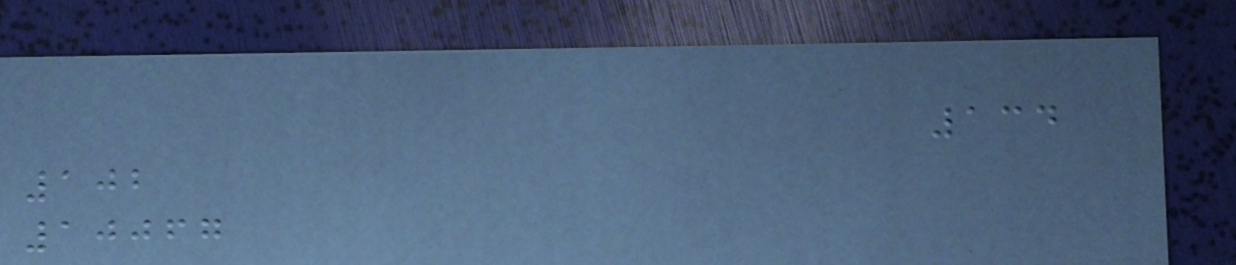134
102
10067
